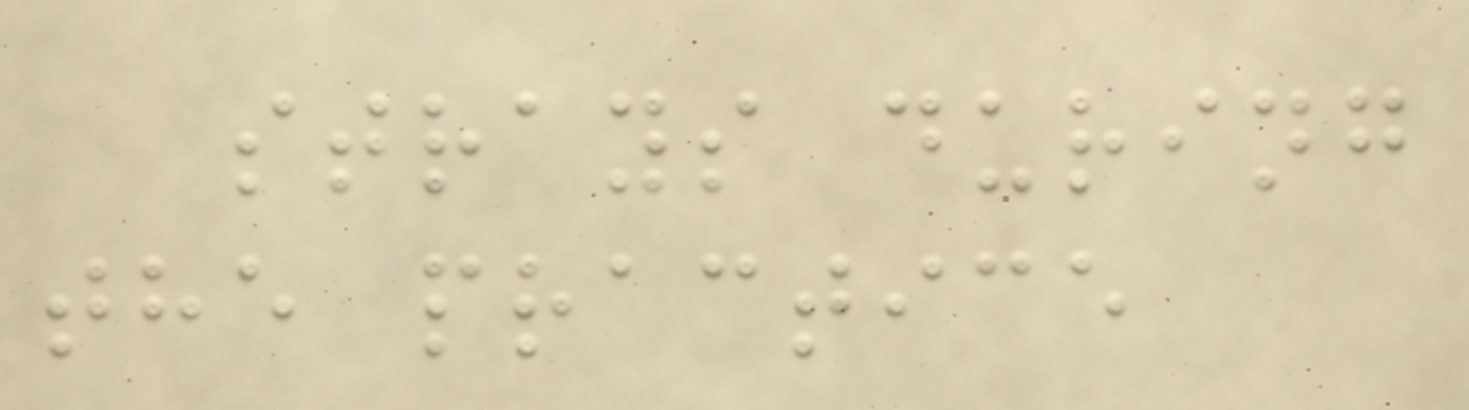strays during
the practice
